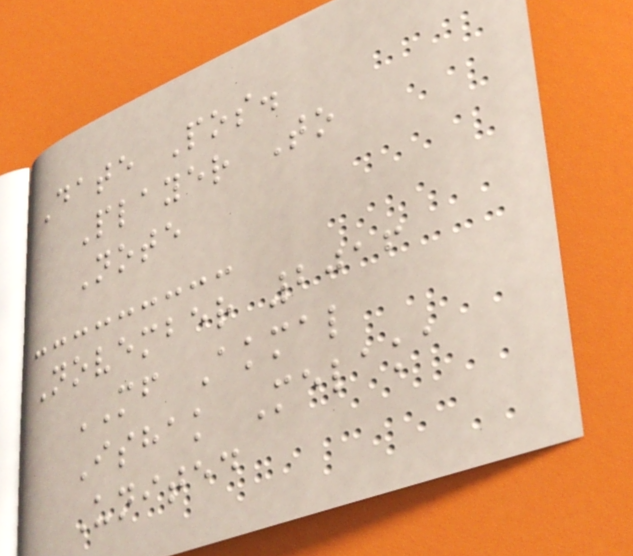Date Pos.
Player To
Note
November 2016
MF Akmal
Ishak Melaka
United
